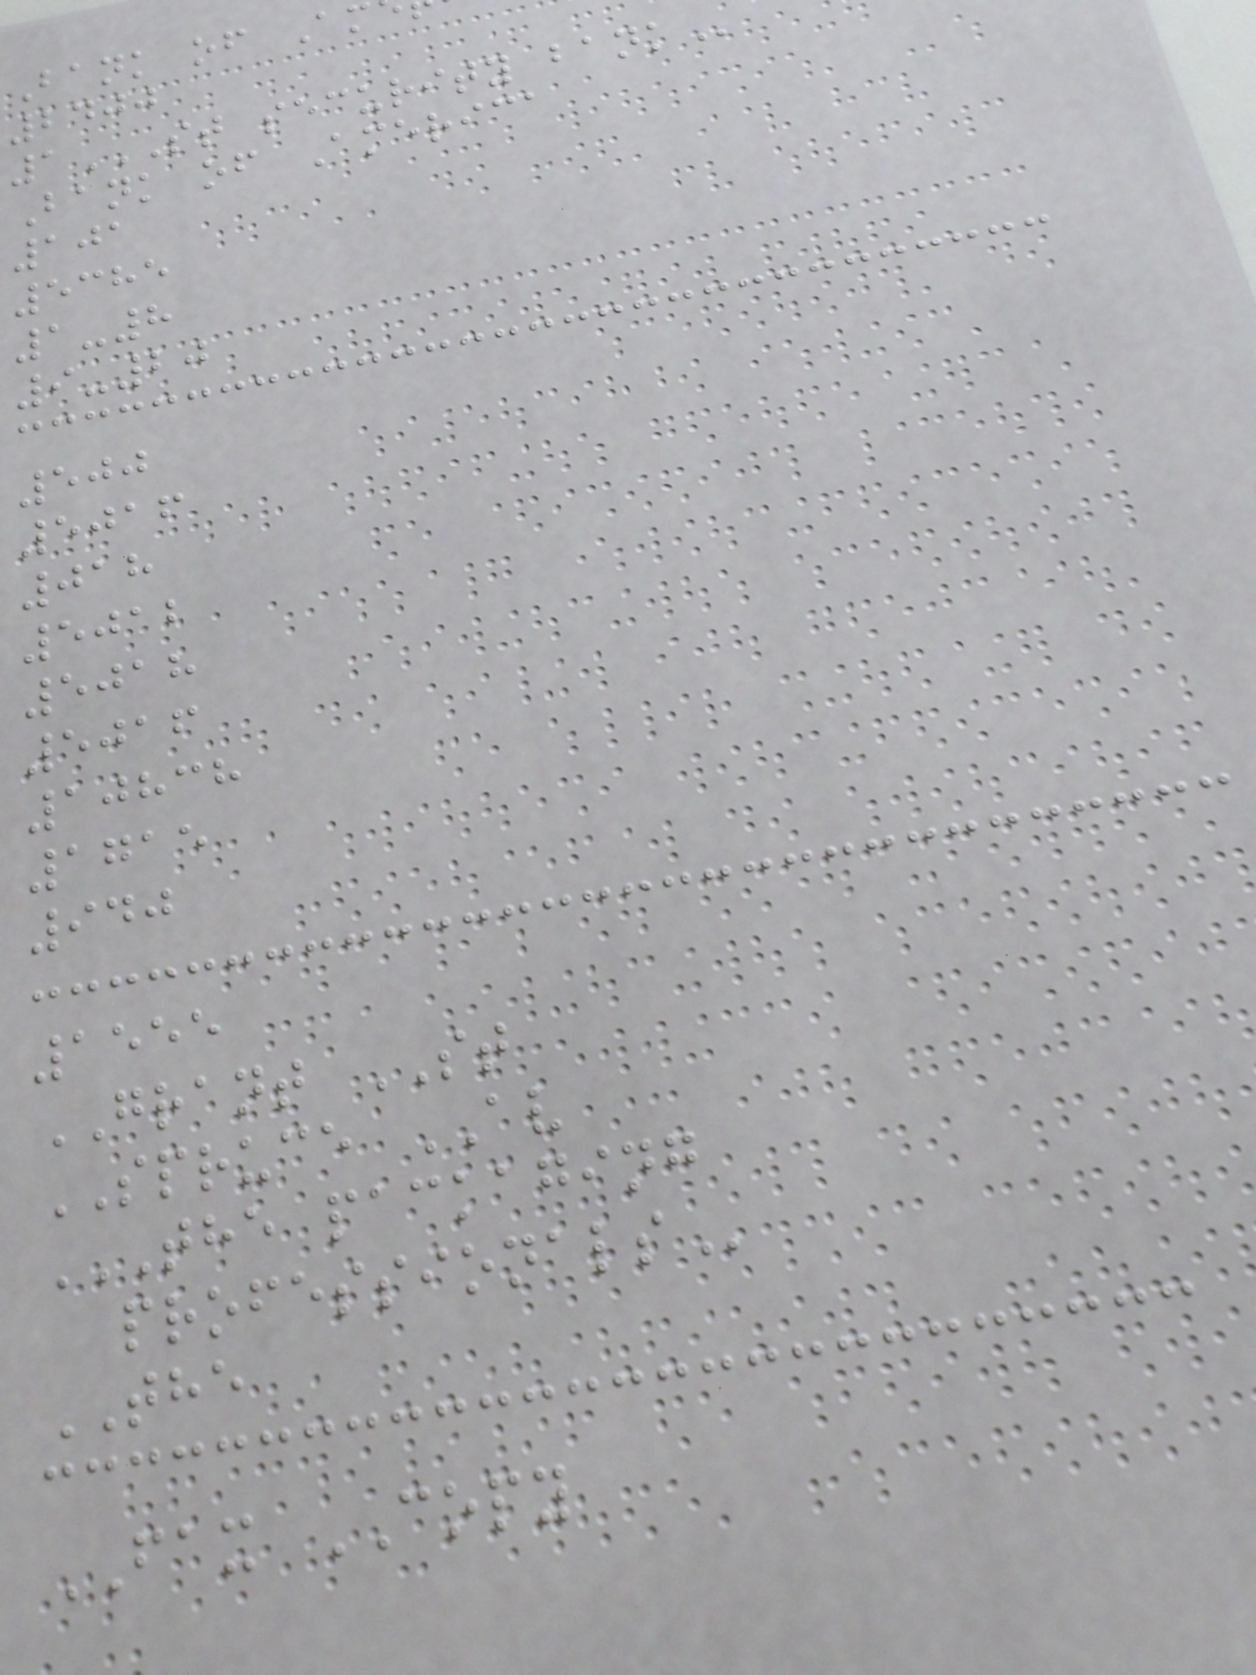Bank of Am
2400
1ST SECURITY BANK
Bank of America
101
5385
1-8
9-20
500
5016
018
5012
5018
5016
10838
1715
940
1555
GRANT ST
SPRUCE AV
THE PACKAGING
THE
FAX COPY
